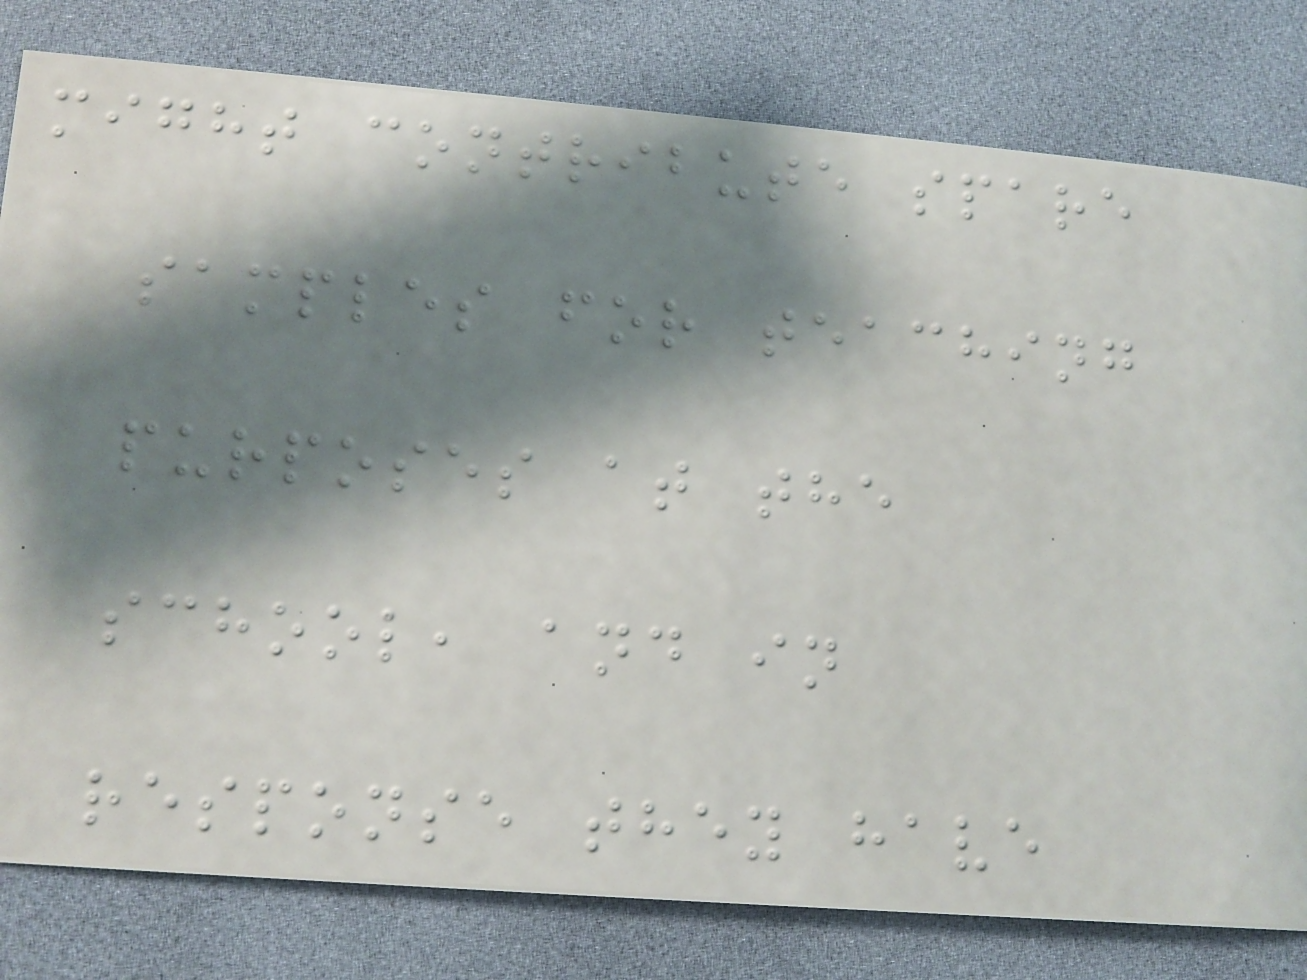might contribute spare
samples for teaching
purposes at the
school, and in
response they have
